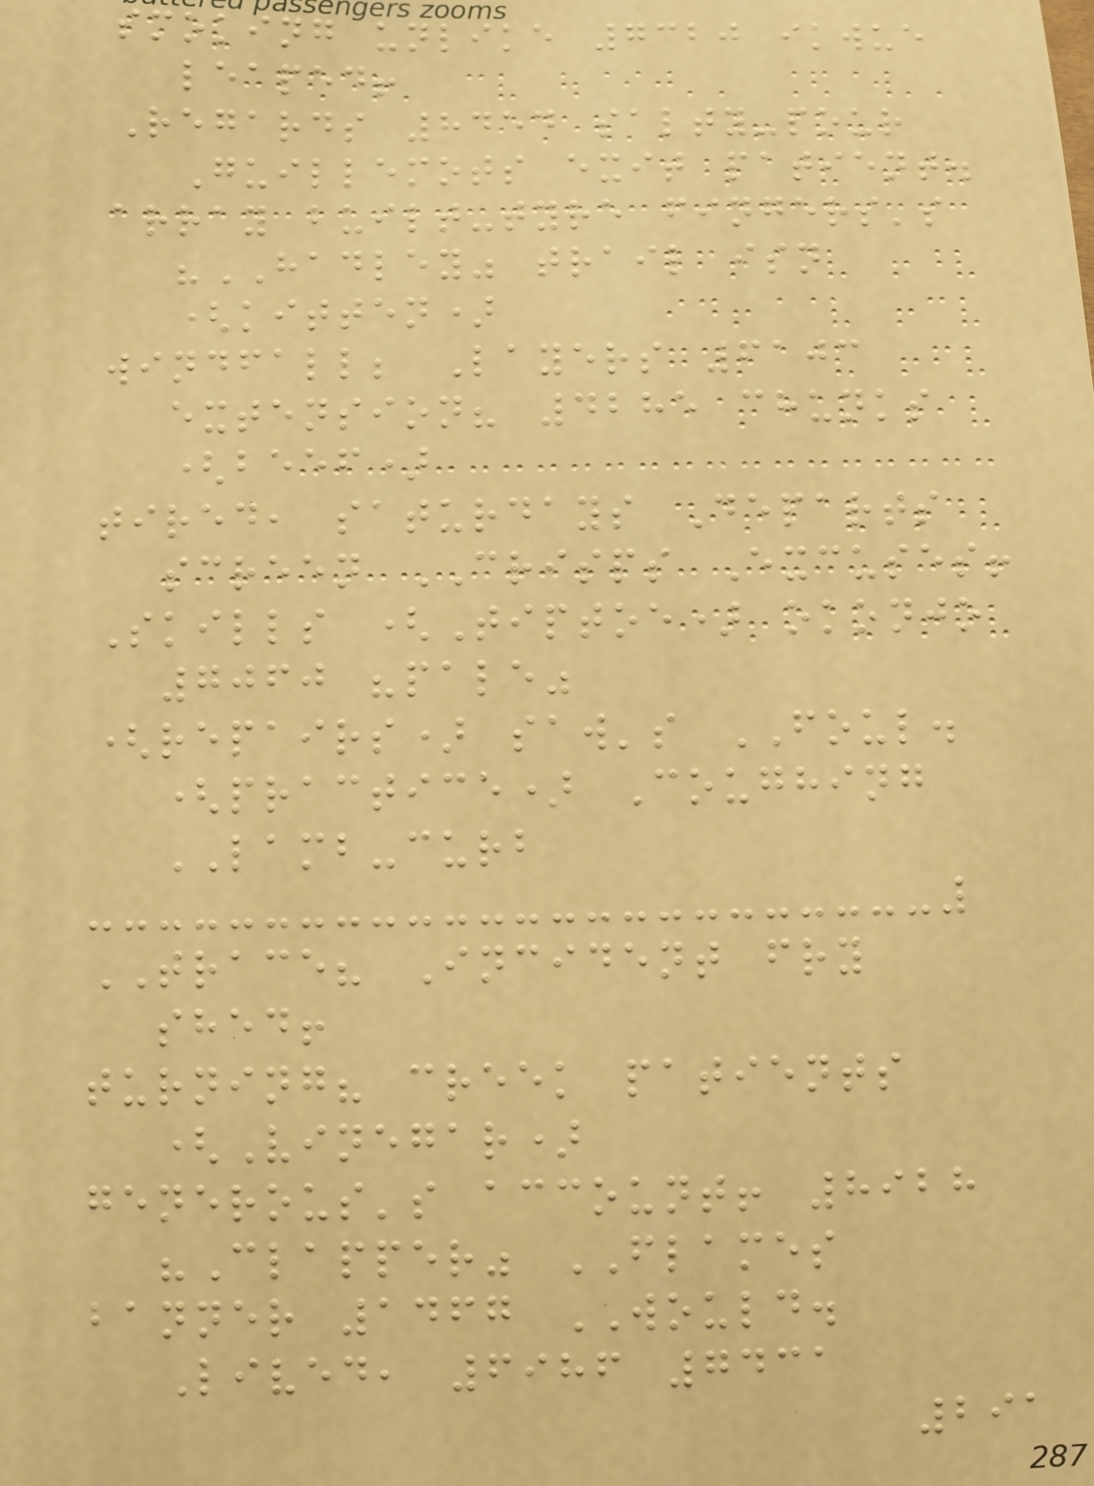smoking unlike 7320 ikwue
leaped!
Regards 8454 salty-pour
Guillemots exit patient.
array built-tyre fingers's
"HADLEY" trail isn
(kitten)
windfall; Layers 6103
extension? 4285 chunks
(beef)
tired, saturdays Departs
screen CRISPS Excuses!
Skills (Tiptoe) okonjo
7060 "pale"
(repairs) saw's FOUL.
(practice) Coughing
LAMB-curb
TRACE? Incident fry
shed!
turning? creek patients
(Vinegar)
generous's account! 8928
"Clapper" FLAMES
banner 1467 WOULD.
Lived, 6986 7431
291
